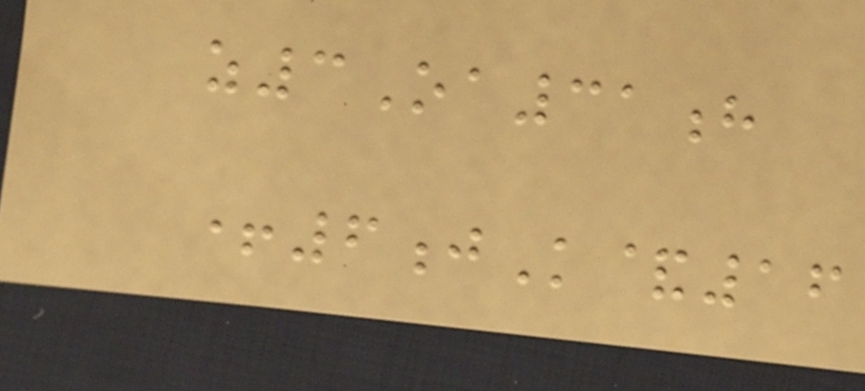z3Oa31h
+6jK&16
